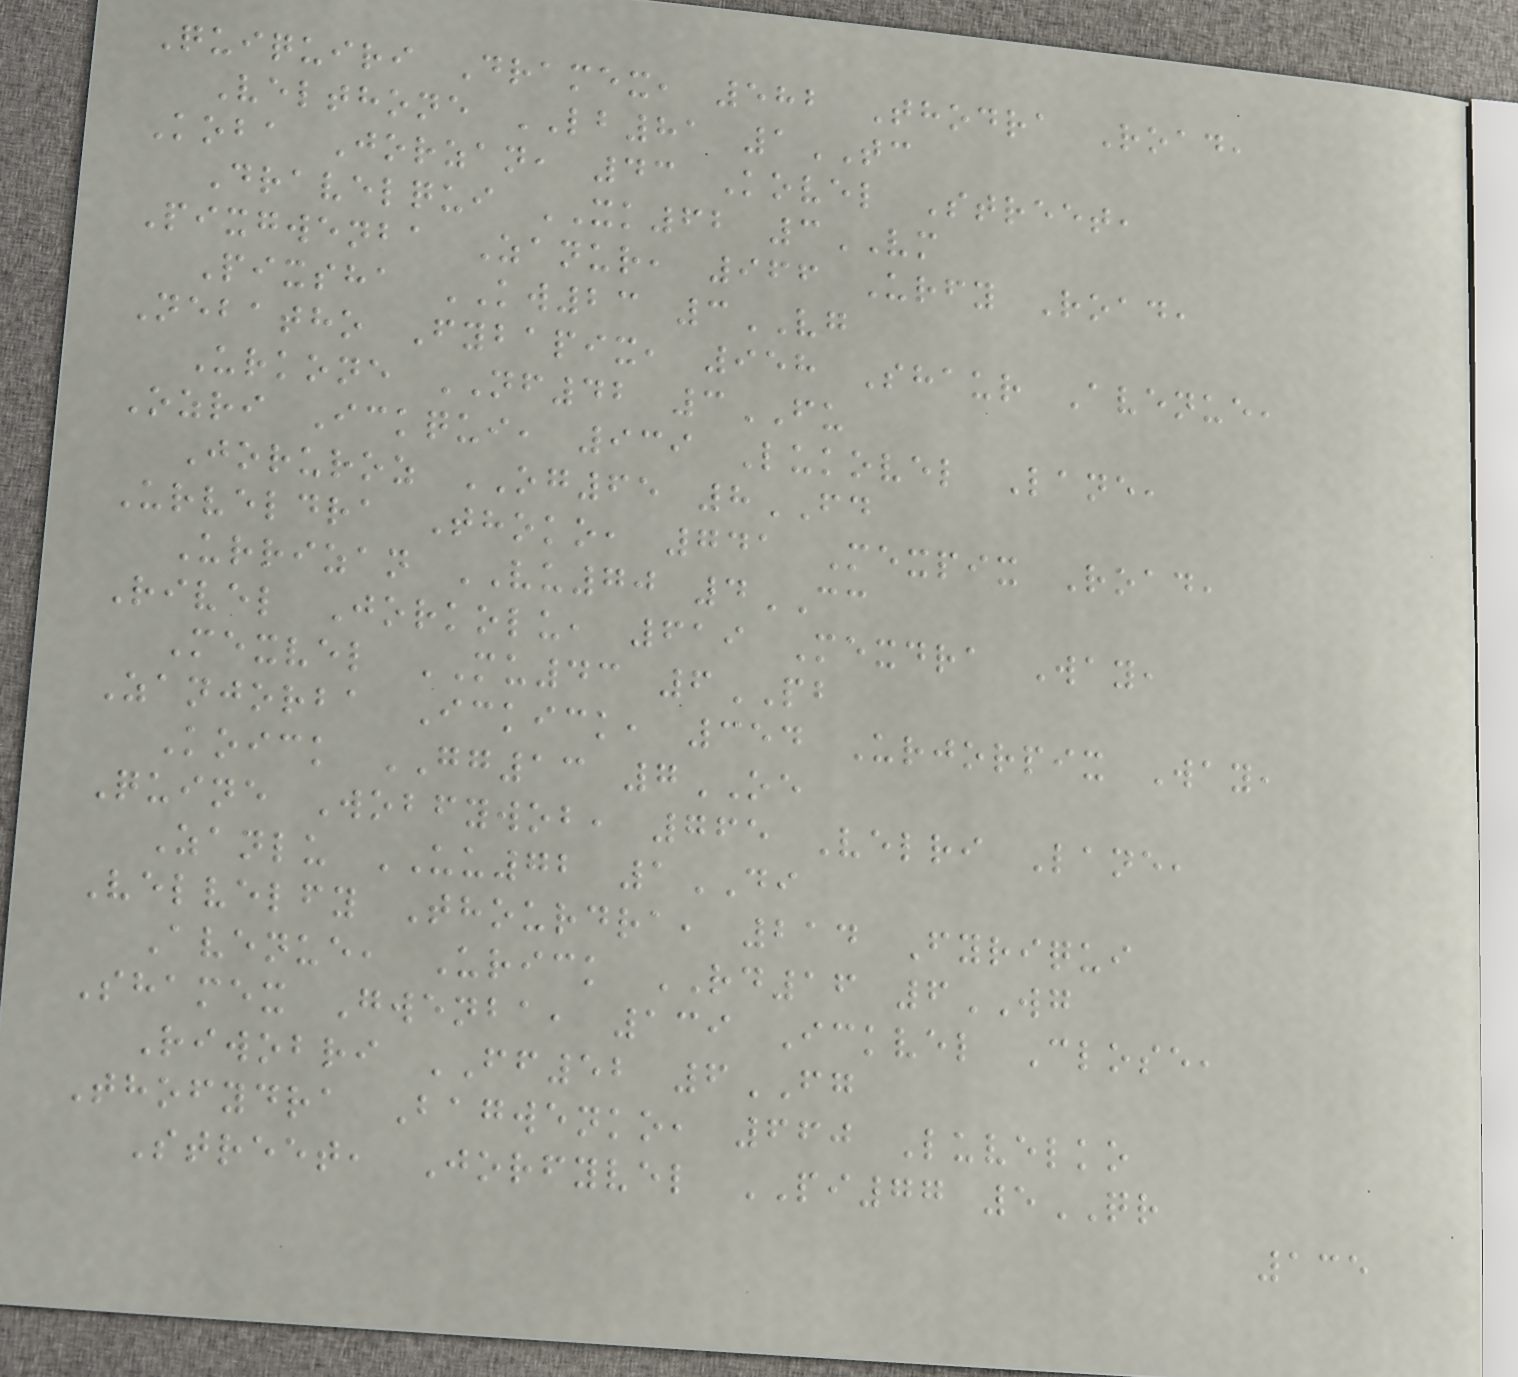Quiquiri Dramex, 582 Thodra Road,
Velthone LB81 1TC
Koba Jorzan, 43 Kovel Street,
Dravelqui XK62 3VM
Pixgwenba Zanur, 966 Urfy Road,
Pixsha KW23 3VG
Nebatho Fybapix, 958 Shaur Avenue,
Urkone NF42 3FU
Ozri Ickqui, 939 Lukovel Lane,
Joruroz OG65 8FD
Urveldra Thoko, 741 Mexpix Road,
Urrizan VU70 4CC
Rivel Jorkolu, 619 Mexdra Way,
Mexvel MU43 6PB
Zanjorba Ickick, 354 Urjorpix Way,
Koick GG13 7OE
Quine Wobfywob, 765 Velri Lane,
Zanlu UU72 1DI
Velvelfy Thourdra, 214 Fyriqui
Avenue, Urick RD16 6WG
Shamex Gwenba, 139 Ickvel Close,
Riwobri FF52 6FG
Thofydra Bagwenko, 660 Luvelko
Street, Jorfyvel PI77 5QR
135
